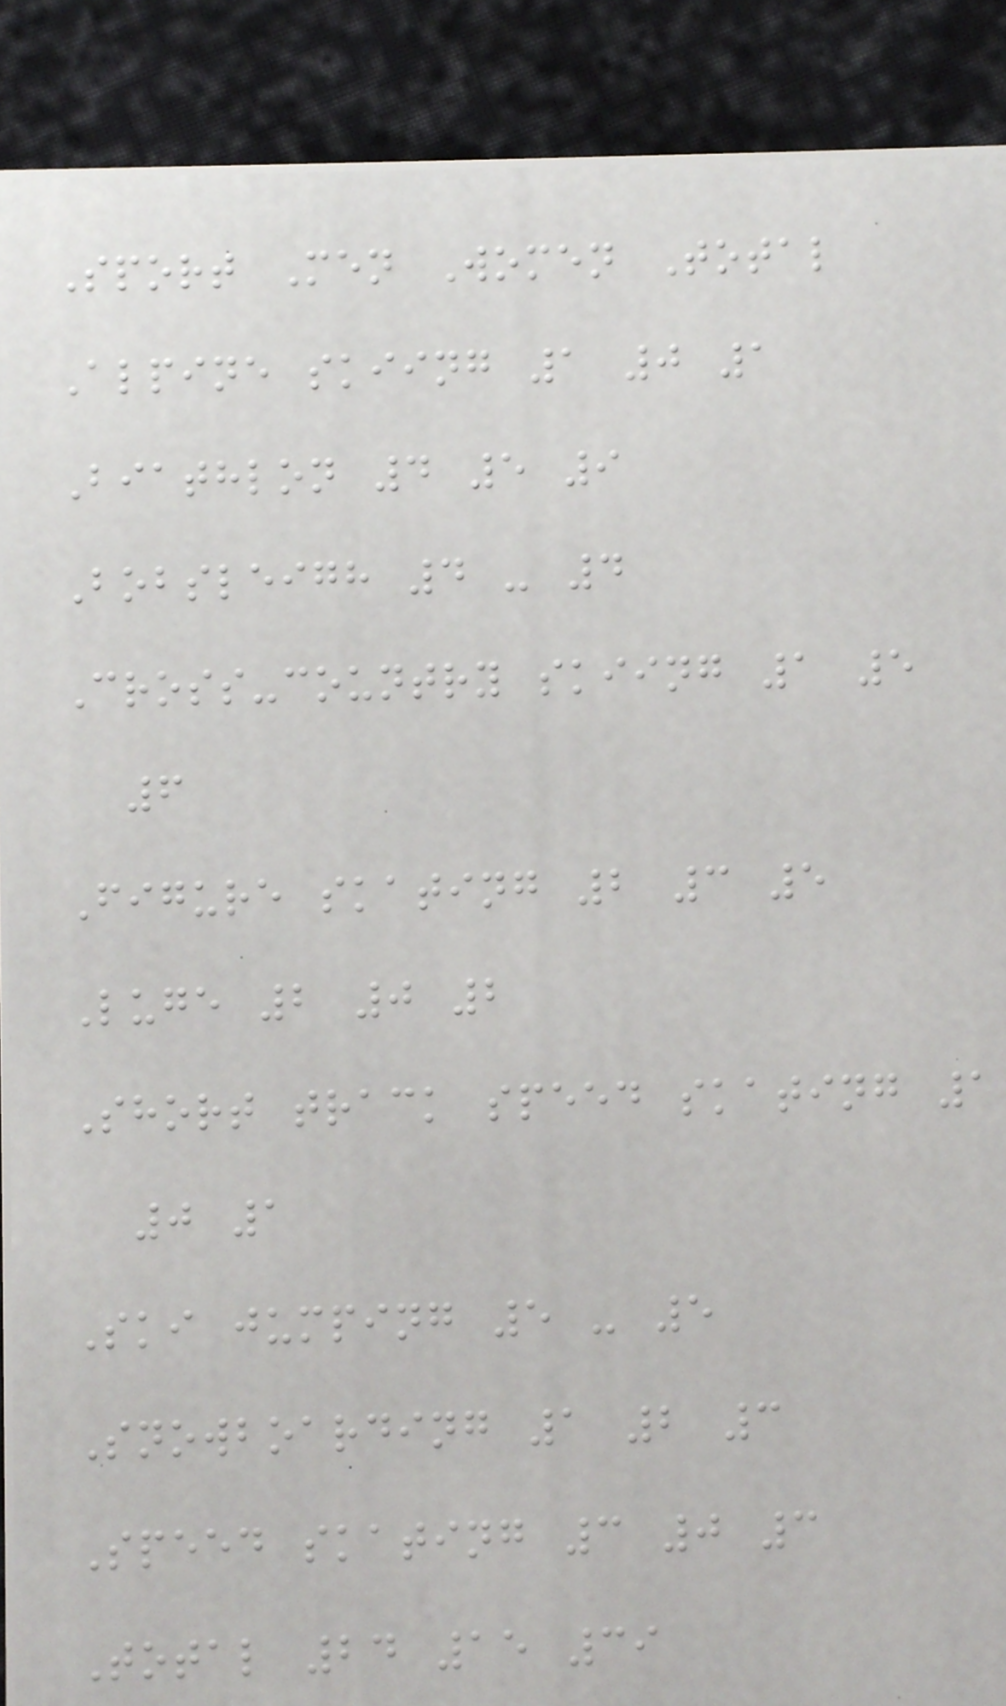Sport Men Women Total
Alpine skiing 1 0 1
Biathlon 4 5 9
Bobsleigh 4 - 4
Cross-country skiing 1 5
6
Figure skating 2 3 5
Luge 2 0 2
Short track speed skating 1
0 1
Ski jumping 5 - 5
Snowboarding 1 2 3
Speed skating 3 0 3
Total 24 15 39
